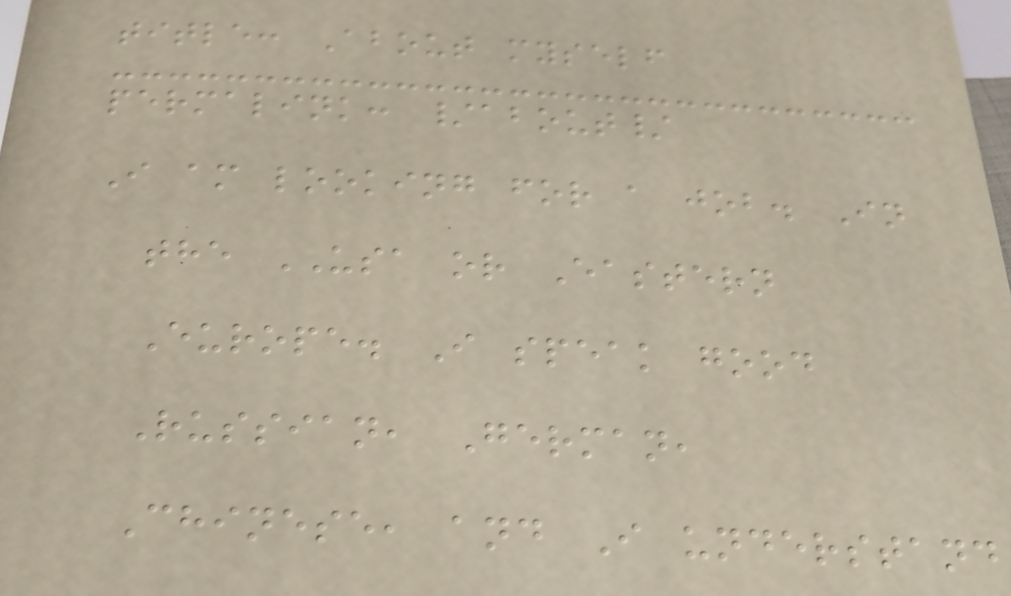title: About myself
permalink: /about/
I am looking for a job. In
the USA or Eastern
Europe. I speak good
Russian, German,
Chinese, and I understand
